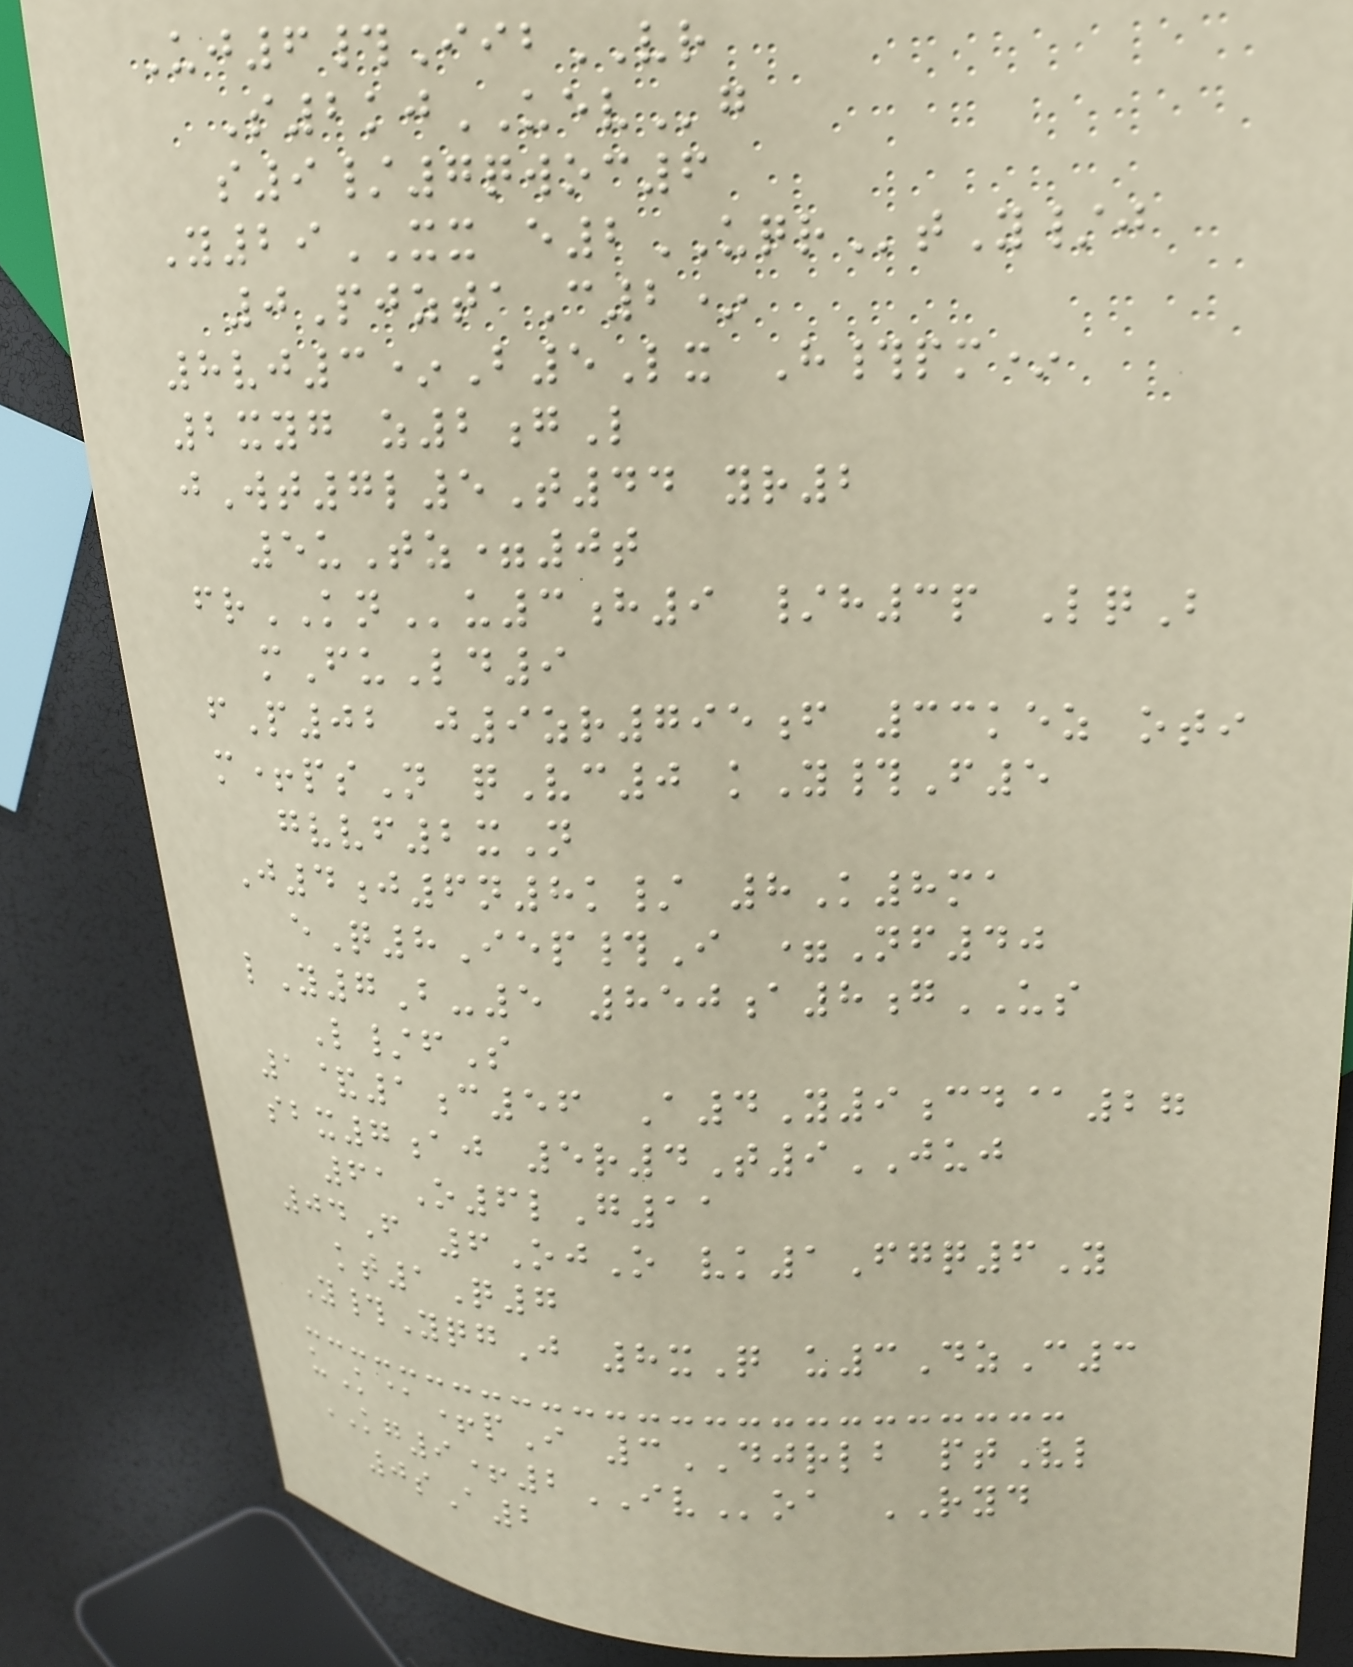Uj6#IibVR
S2kjUEVg
s9/7qwoc6
Y29XX e2UQRtY/j
0PjztaC2*
8vj3*B5Lx H#pm*
2xyg z2gL
jWt7l5T44 yr2
5uTz=0t
frKNu3h9 /h3p LqB
mFuLd9
fP02 j9zr795f 33kez oti
m+psN qVc0 kY#F5
gvvf2xN
J4j6n8k/ 8K8ma
eQ8Iep#I =Nf40
lY7B-5 850a8gUS
L/fS
1&1c56 A4Y9cd@27
sbx7aj 5r4T9JUJ
61O6lG11
04F 6OjO vk1Fgq6Y
kt1Q7
Y#YqgJ 8xQ u3DzC3
uK@+pI 3DJRLB ptVl
KG9+2IVoa RYD
0sA2
